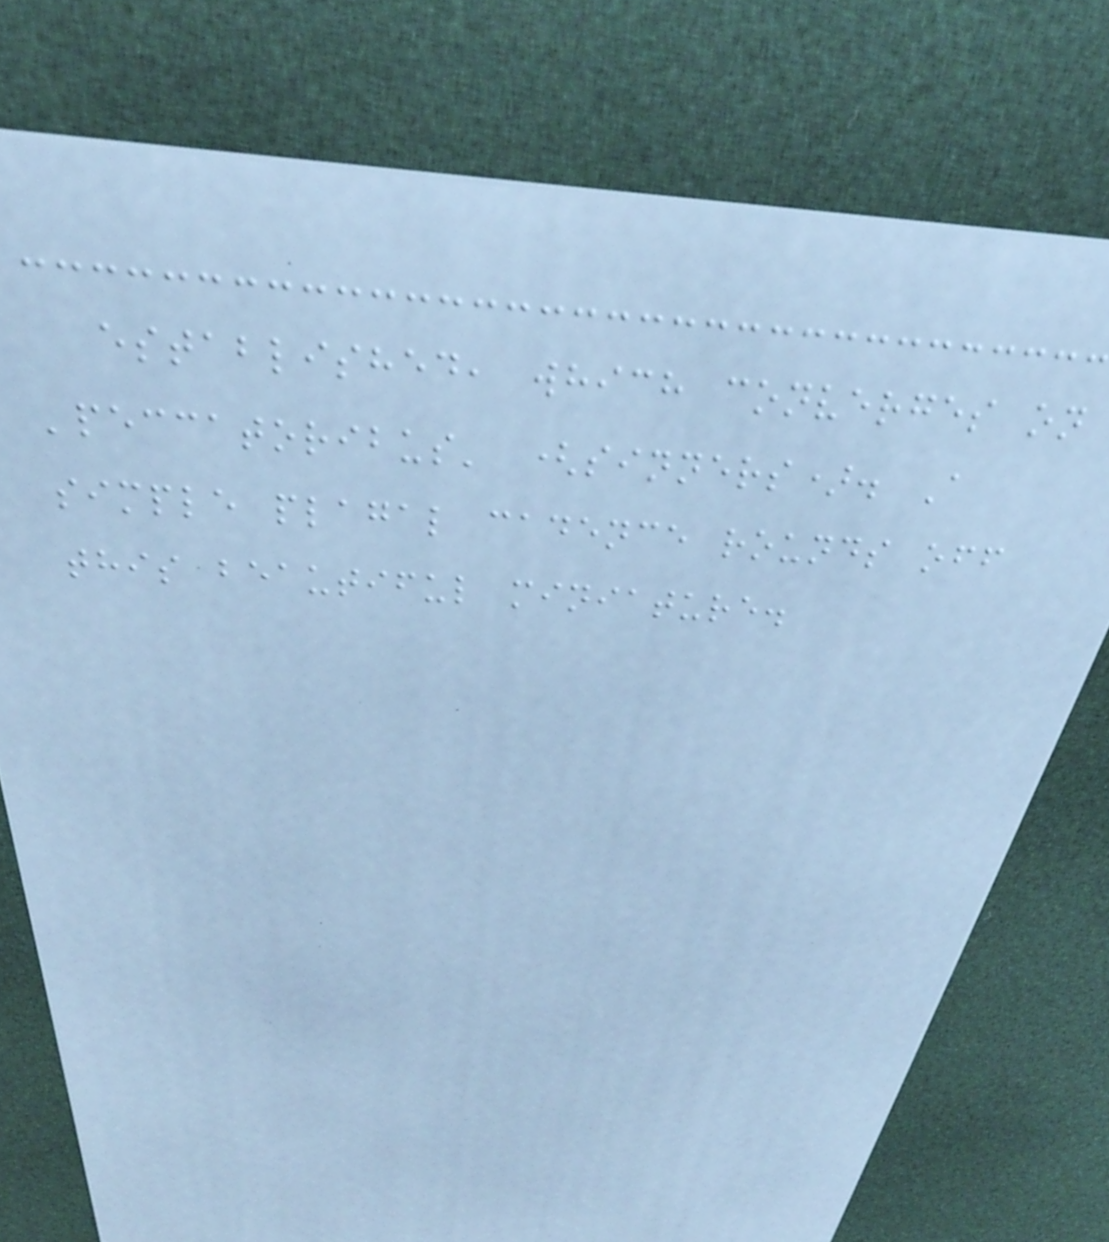established, which converges on
'peccatoribus' (sinners). A
simple plagal cadence rounds off
this beautiful miniature.
